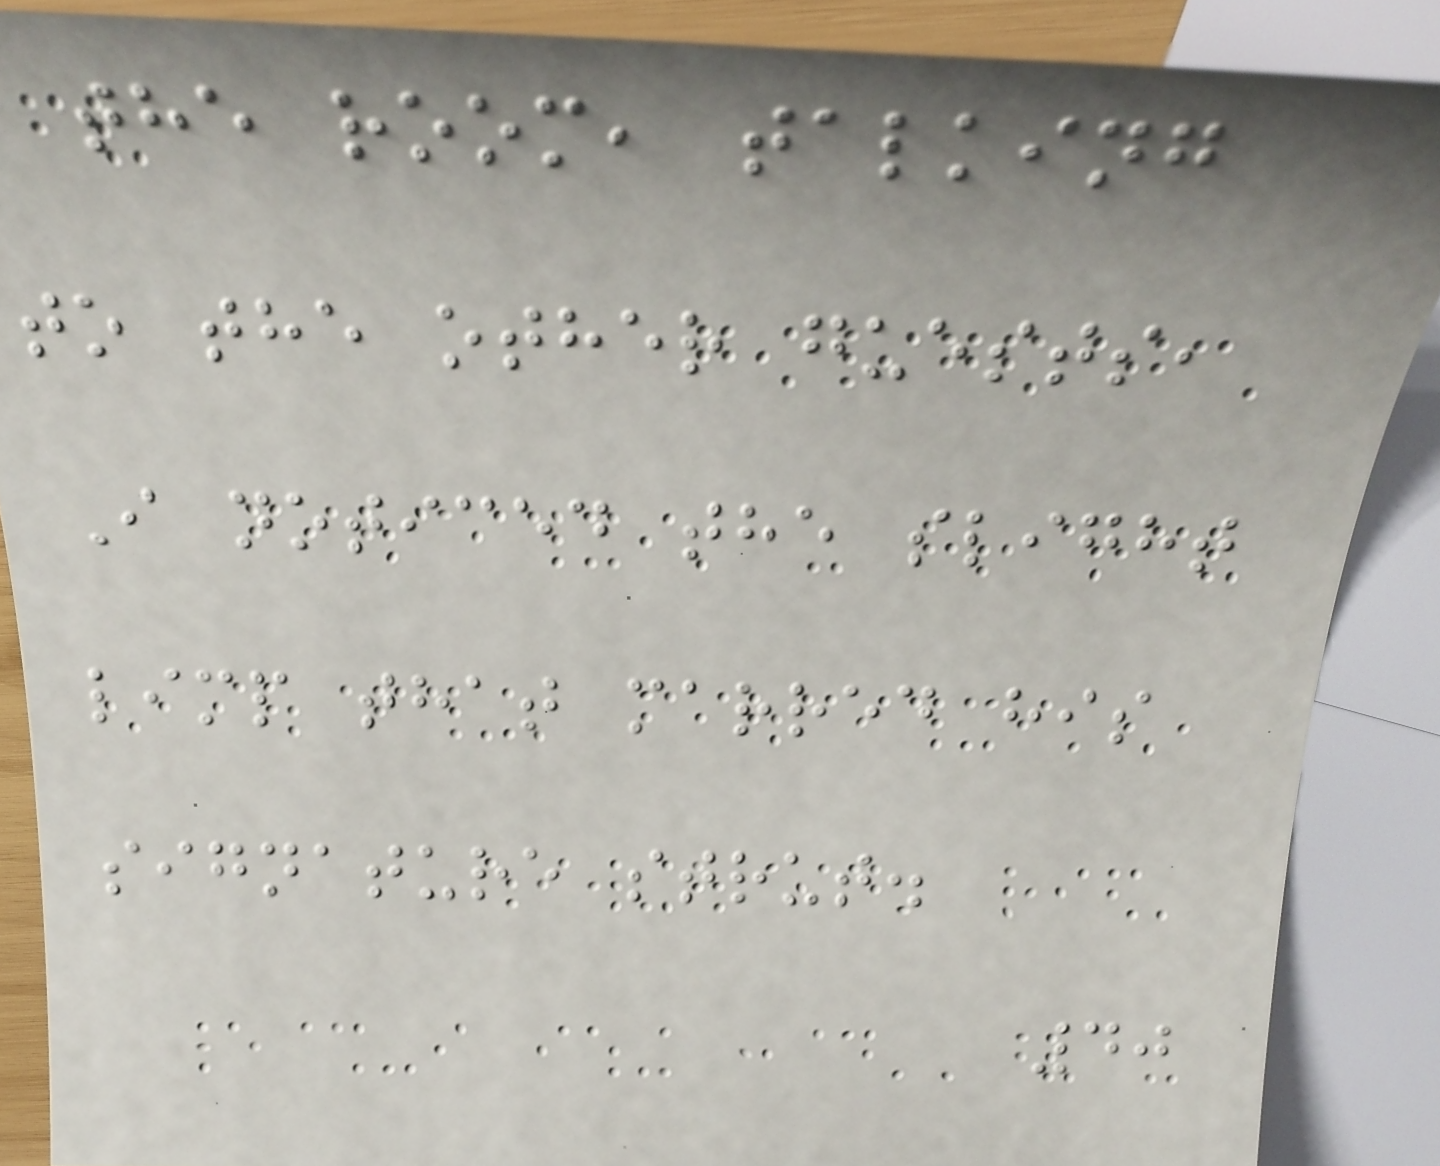the room, talking
to the other guests,
I noticed the slight
limp that marred his
signature strut.
40
